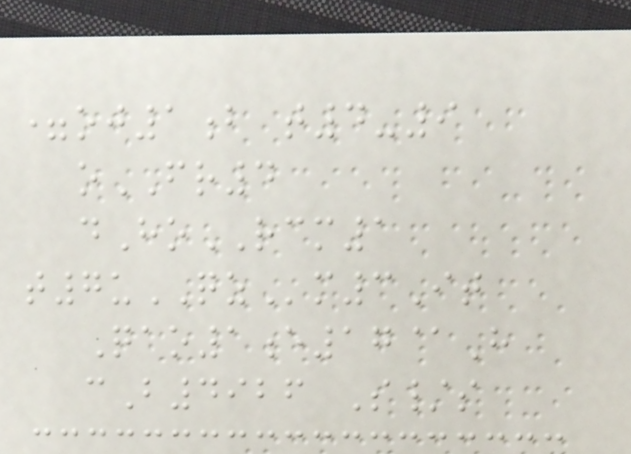=oj1b t4-9
oFR4
dHoRCM1
t7uQZm3It
Qao1e17@H
cB4926 S/s
